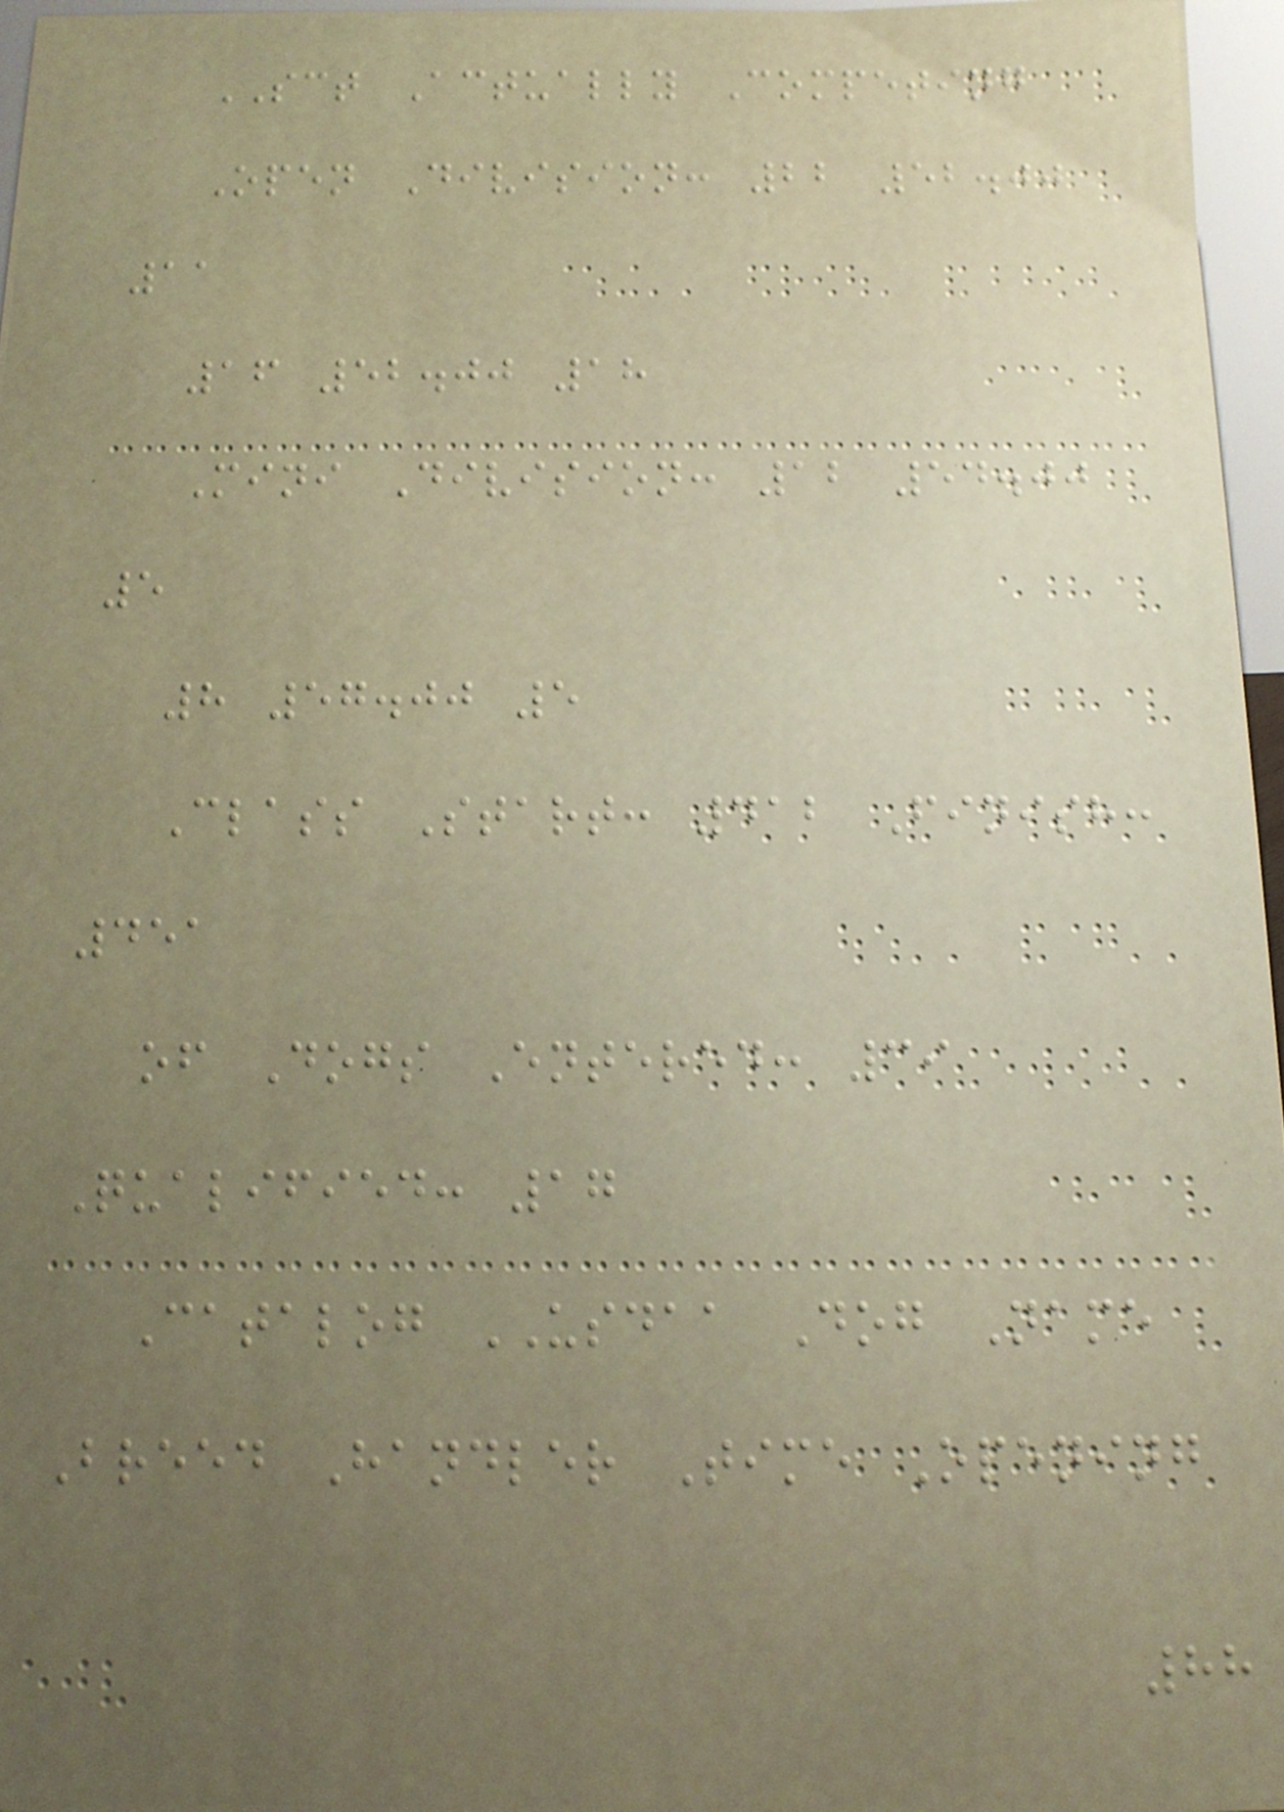SCT Actually Competing
Open Division: 22 52.00
11
16 52.00 18
Mini Division: 12 54.00
5
8 57.00 5
Class Start: 412 Finish:
451
of Dogs Entered: 39
Qualified: 17
Catalog USDAA Dog Name
Breed Handler Time Opening
88
